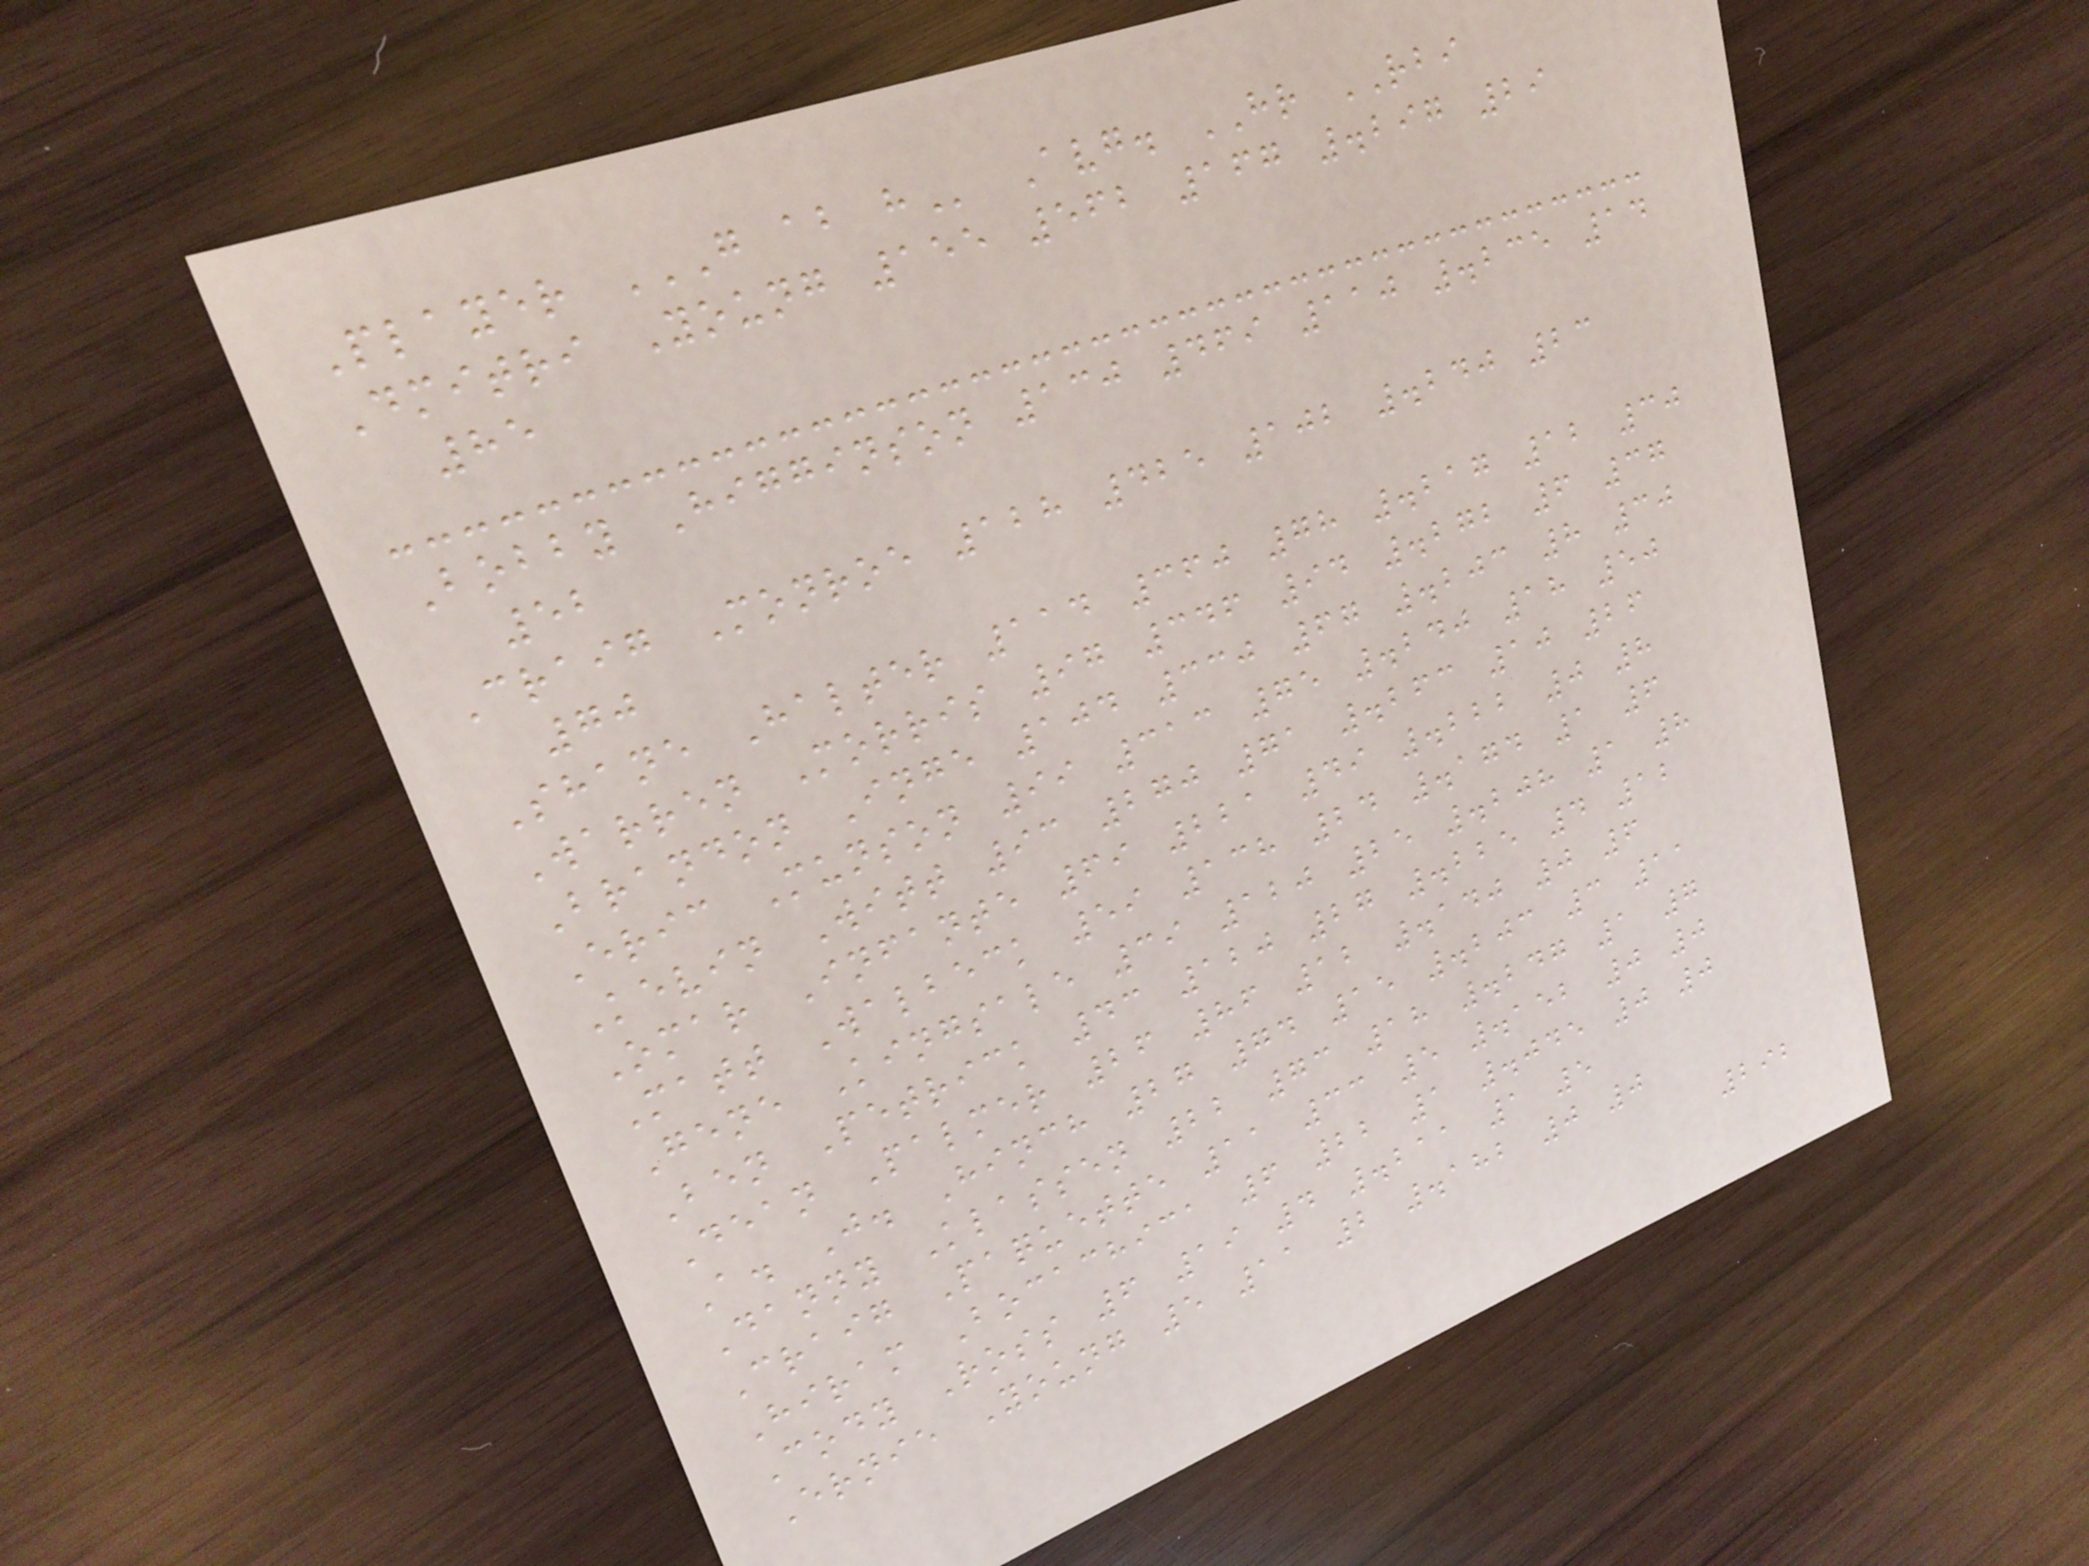Player G AB H Avg. HR RBI
Dmitri Young 155 562 167 .297 29
85
Bobby Higginson 130 469 110 .235 14
52
Craig Monroe 128 425 102 .240 23
70
Shane Halter 114 360 78 .217 12 30
Warren Morris 97 346 94 .272 6 37
Brandon Inge 104 330 67 .203 8 30
Eric Munson 99 313 75 .240 18 50
Kevin Witt 93 270 71 .263 10 26
Omar Infante 69 221 49 .222 0 8
Matt Walbeck 59 138 24 .174 1 6
Gene Kingsale 39 120 25 .208 1 8
Ben Petrick 43 120 27 .225 4 12
Dean Palmer 26 86 12 .140 0 6
A. J. Hinch 27 74 15 .203 3 11
Danny Klassen 22 73 18 .247 1 7
Craig Paquette 11 33 5 .152 0 0
Hiram Bocachica 6 22 1 .045 0 0
Cody Ross 6 19 4 .211 1 5
Ernie Young 5 11 2 .182 0 0
292
